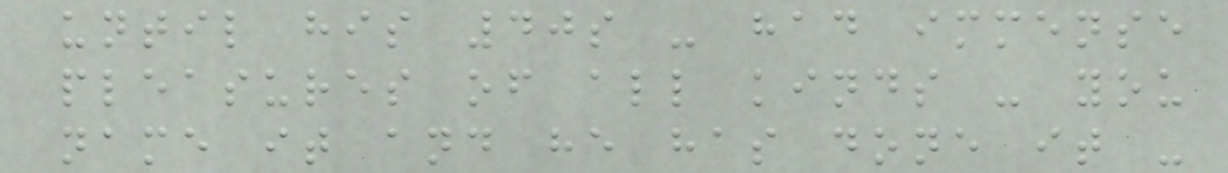until his 40s - had immense
pleasures of all kinds - you
name it and he has done it -
